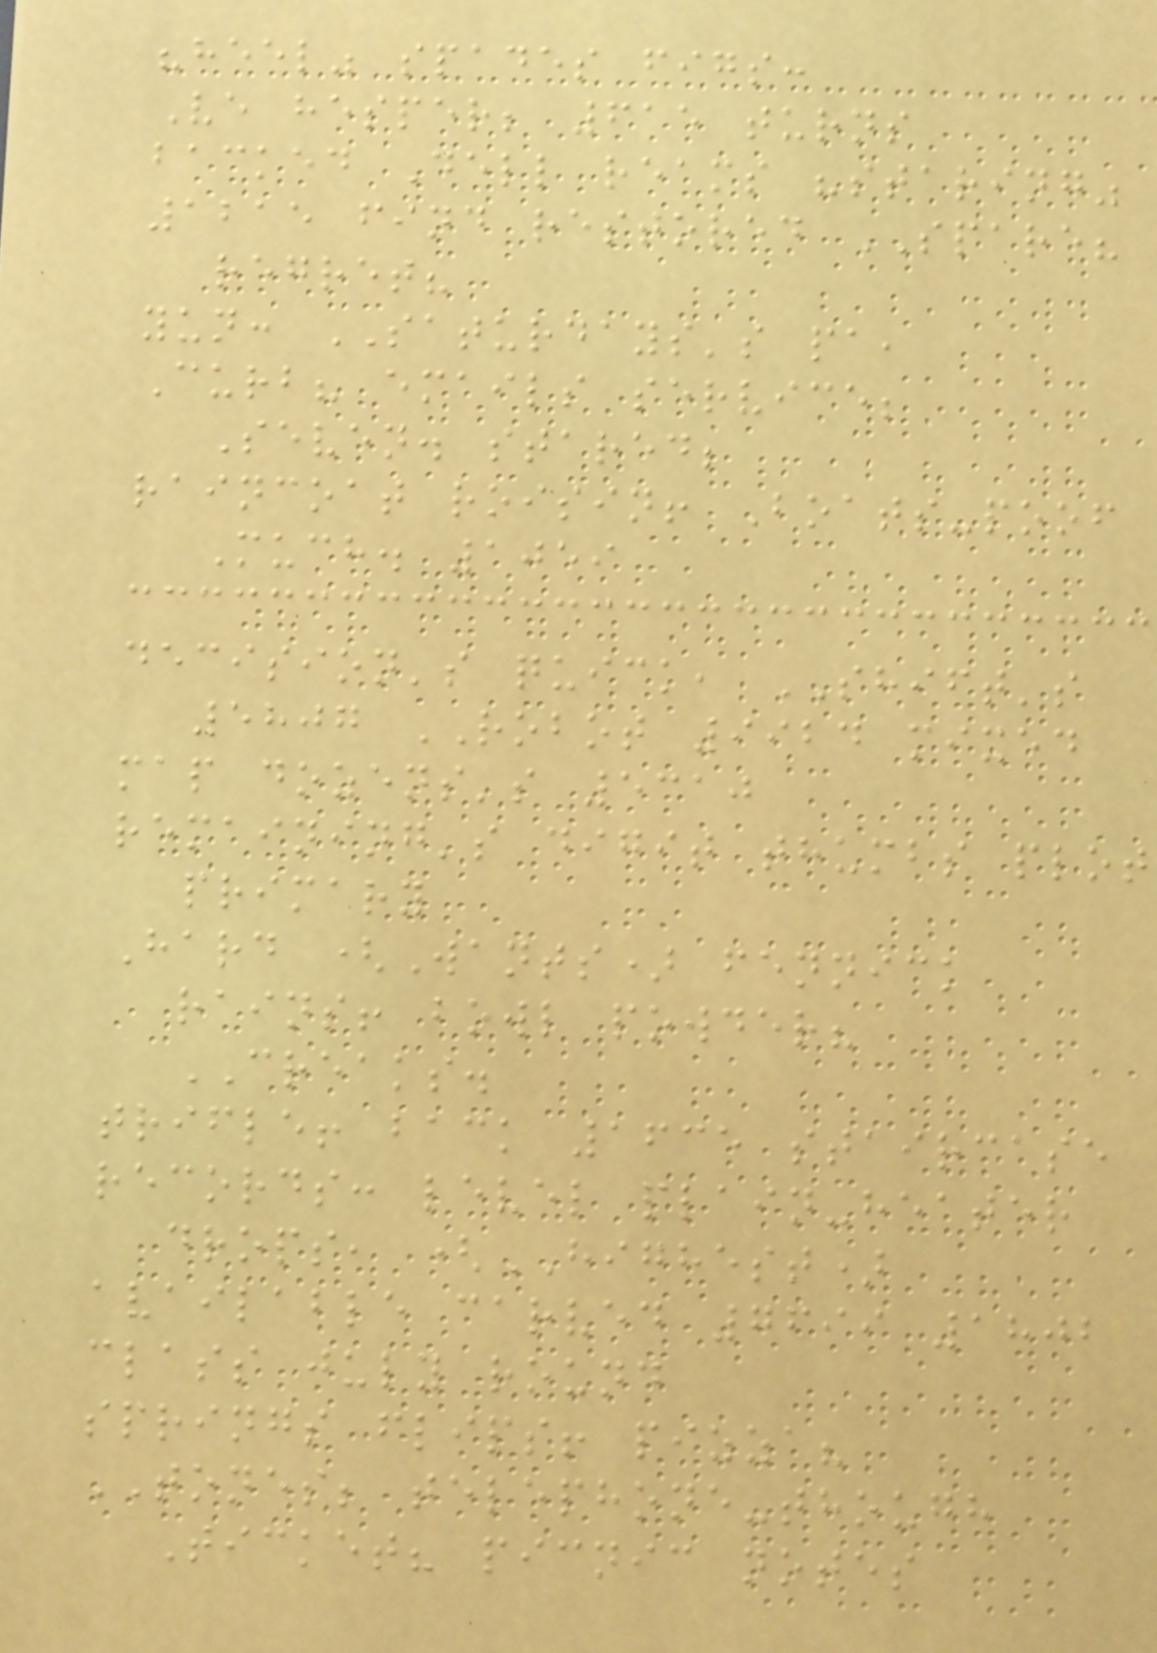"heel" spades figs:
Ve hesper; 615 turns
backed Dell reams "staring"
1215 find restored SPARE?
regret?
yun: SATURDAYS's pa,
Curb? emails service;
Seven. stared;
raincoat roisin! Boats-poof
Much. 1059
decision's quick, SHIFT's
5807 ROBOT 9924 mixed
map dozens's 5310
remaining's digit thumbs plot
primary
Hard (Wants) fennick
rains! bowl powder?
CREAKS.
trifle! back 1635 staircase
records: level plain-heater
drops, (HIGHEST)
available carved 7699 1802
class july round
springs flips! pizza?
TONES; telephone-though
Ticket? picnic notes
